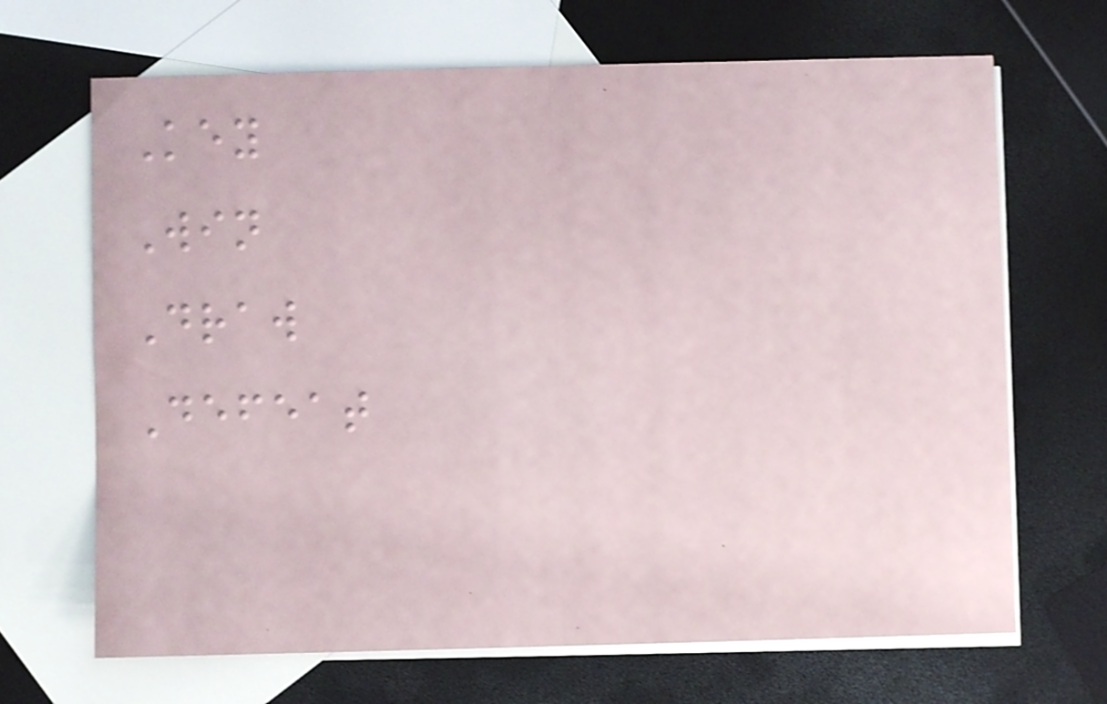Key
Win
Draw
Defeat
